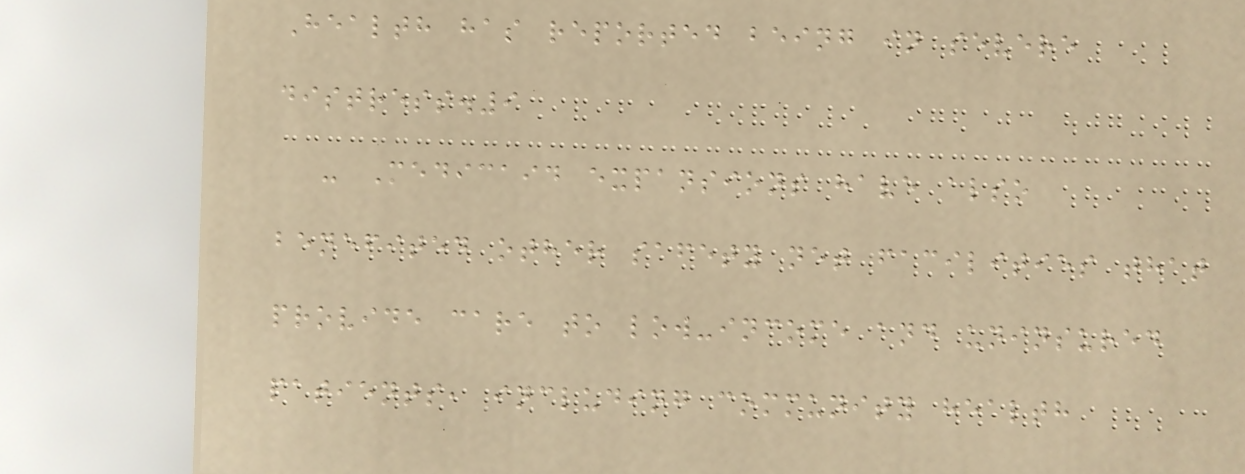Health has reported being in severe
distress.9
- Medicaid expansions have also
benefited other safety net facilities that
provide care to low-income and uninsured
patients, including community health
